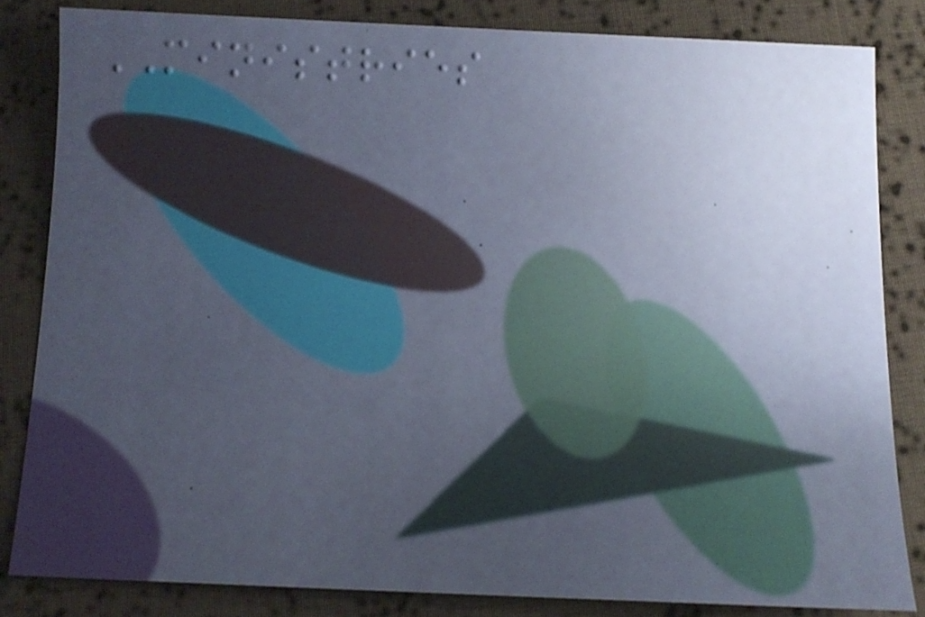MINISTRIES
